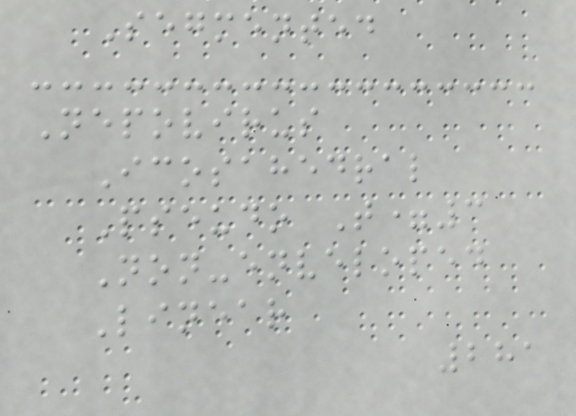Segmented
Nepovirus
Icosahedral
Pseudo T=3
Non-enveloped
Linear
281
